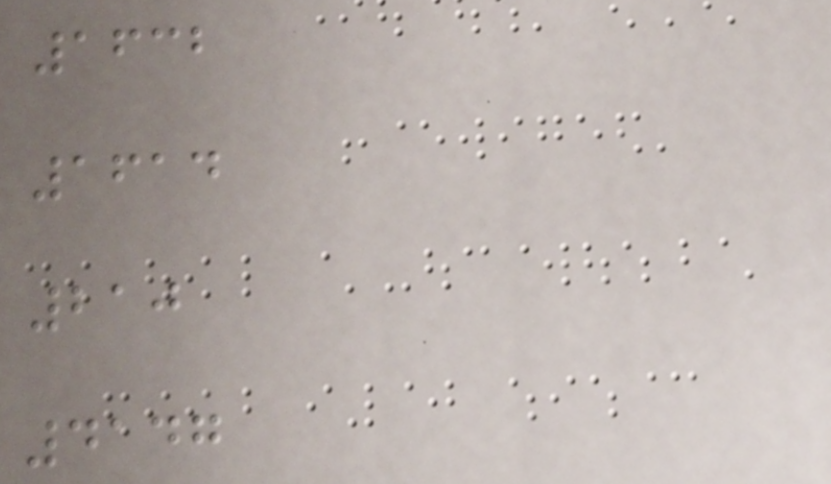1632
1614
210
4147
